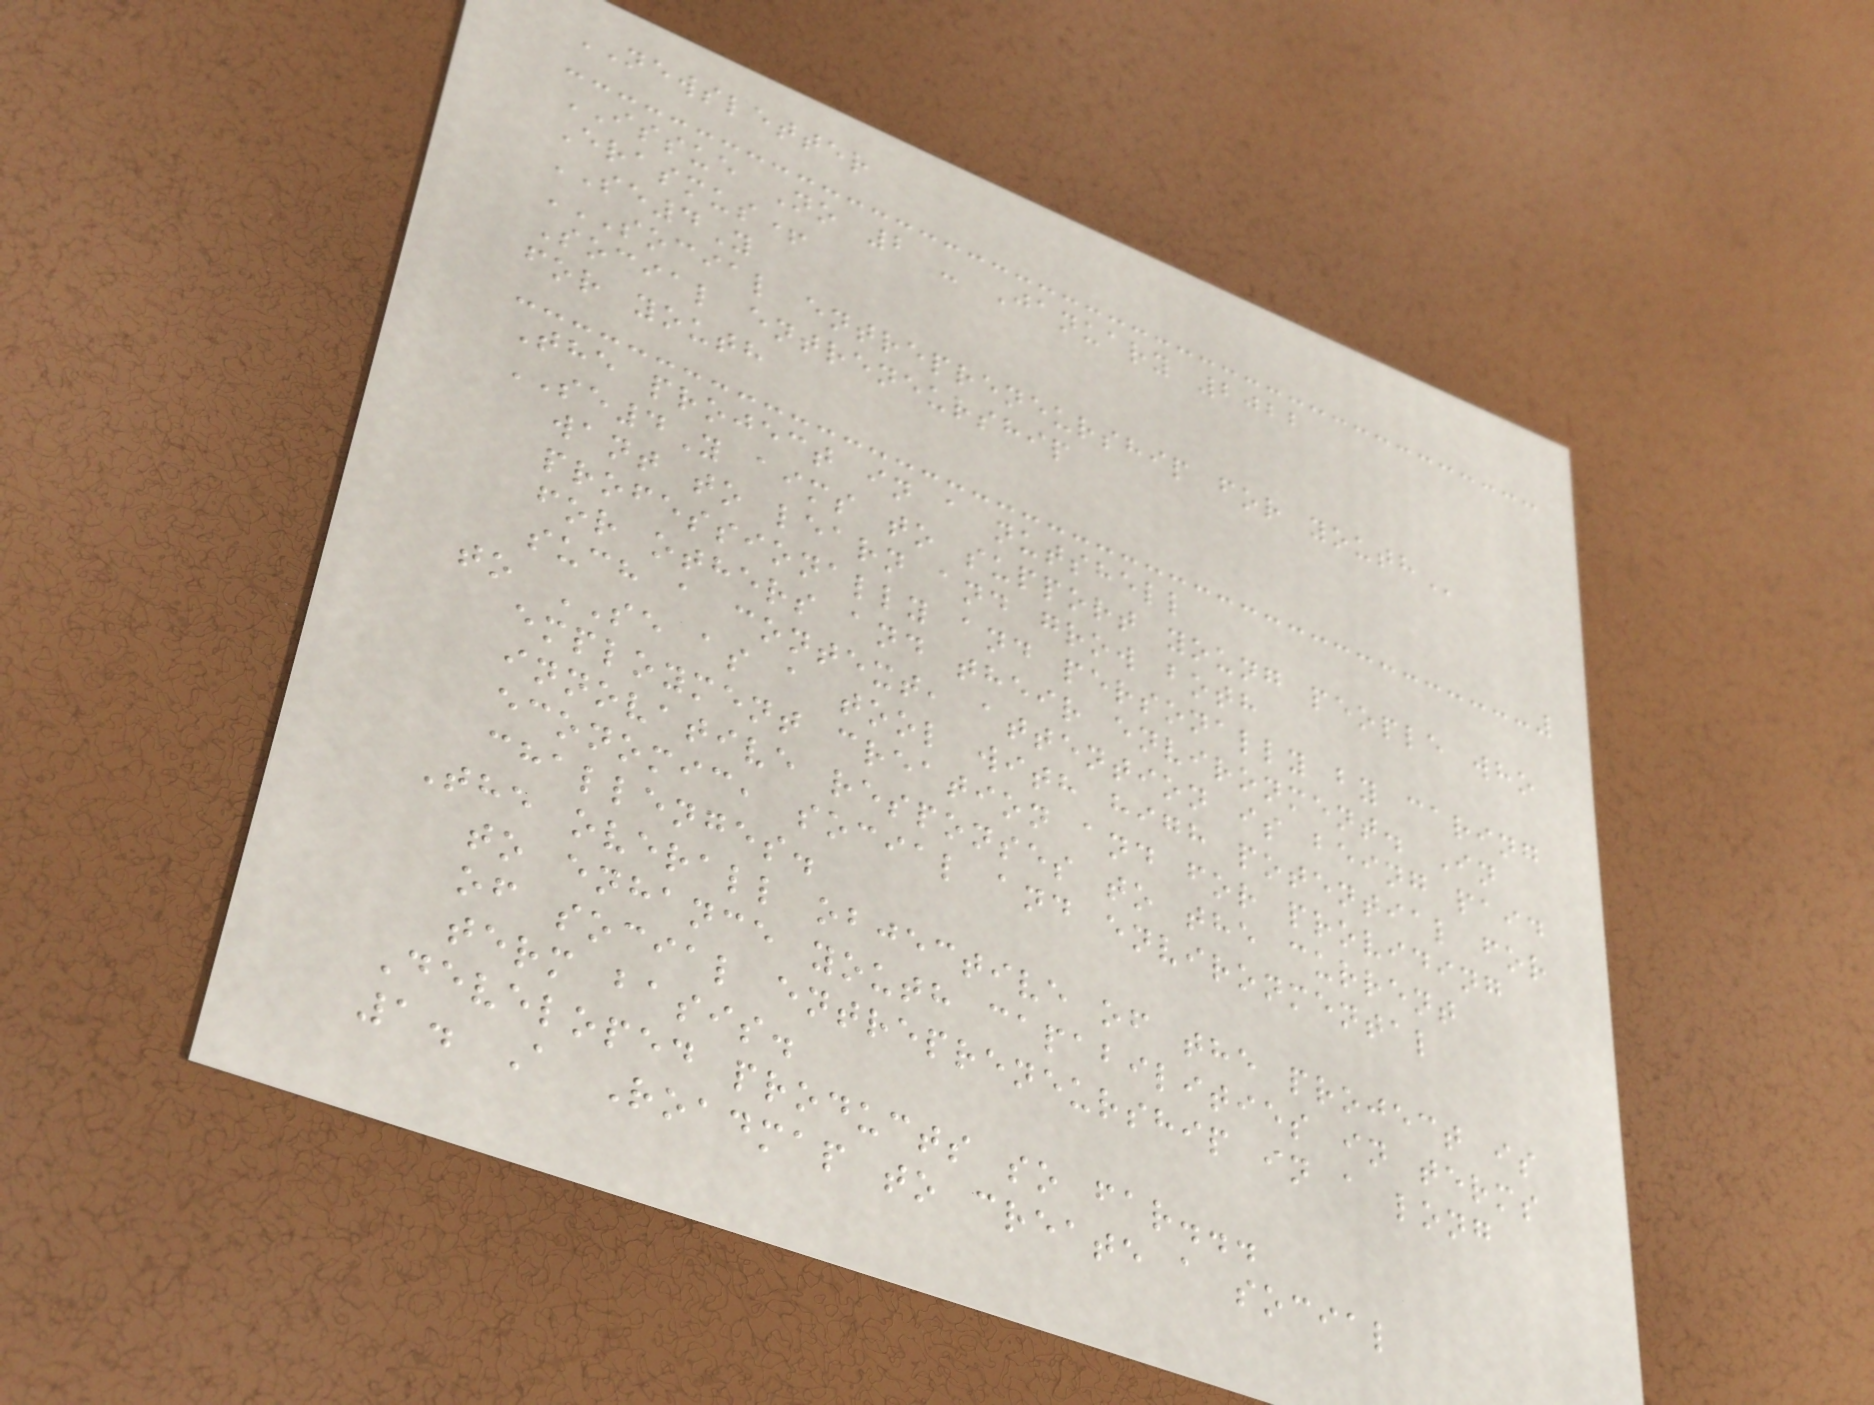NEWSLETTER
ISSUE No 2 - January 2022
Erasmus+
SE4Y
SOCIAL ENTREPRENEURSHIP FOR YOUTH
Social entreneurship
for youth
The project in a nutshell
SE4Y aims to support young people who
want to learn and grow both
professionally and personally by caring
for others and their environment. In
such a context, attention is being paid
to SE as a tool with high potential for
employment creation and for providing
innovative responses to the current
economic, social and environmental
challenges.
The overall objective of the project is
to enhance youth capabilities in terms
of social entrepreneurship in a long
term basis.
Developed products so far...
1. A Roadmap to create a social
